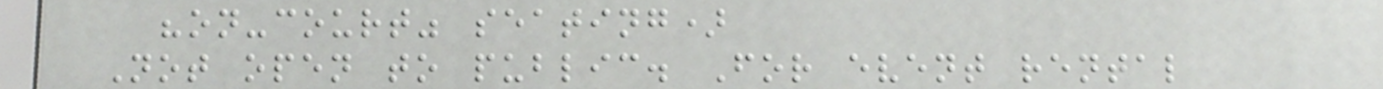"on-court" seating)
Not open to public. For event rental
